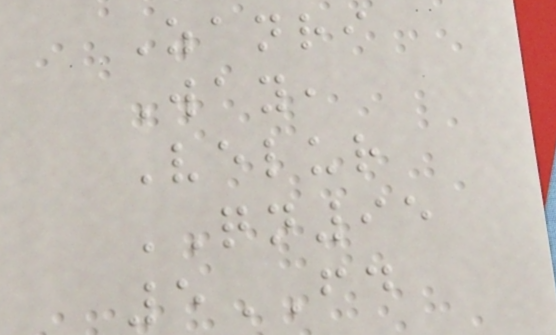Zanri
Way,
Velur
QN95
5FD
